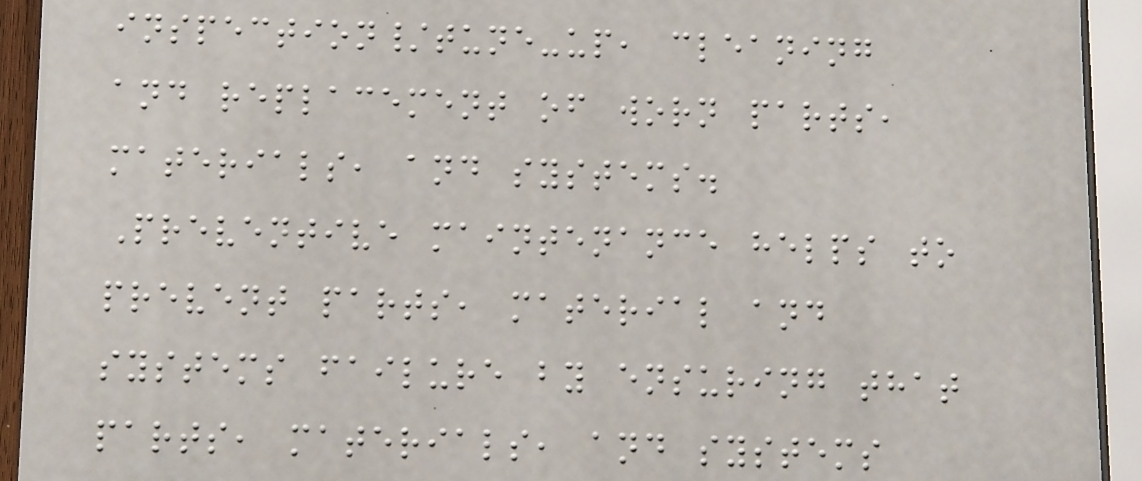inspection/tune-up, cleaning
and replacement of worn parts,
materials, and systems.
Preventive maintenance helps to
prevent parts, material and
systems failure by ensuring that
parts, materials, and systems
